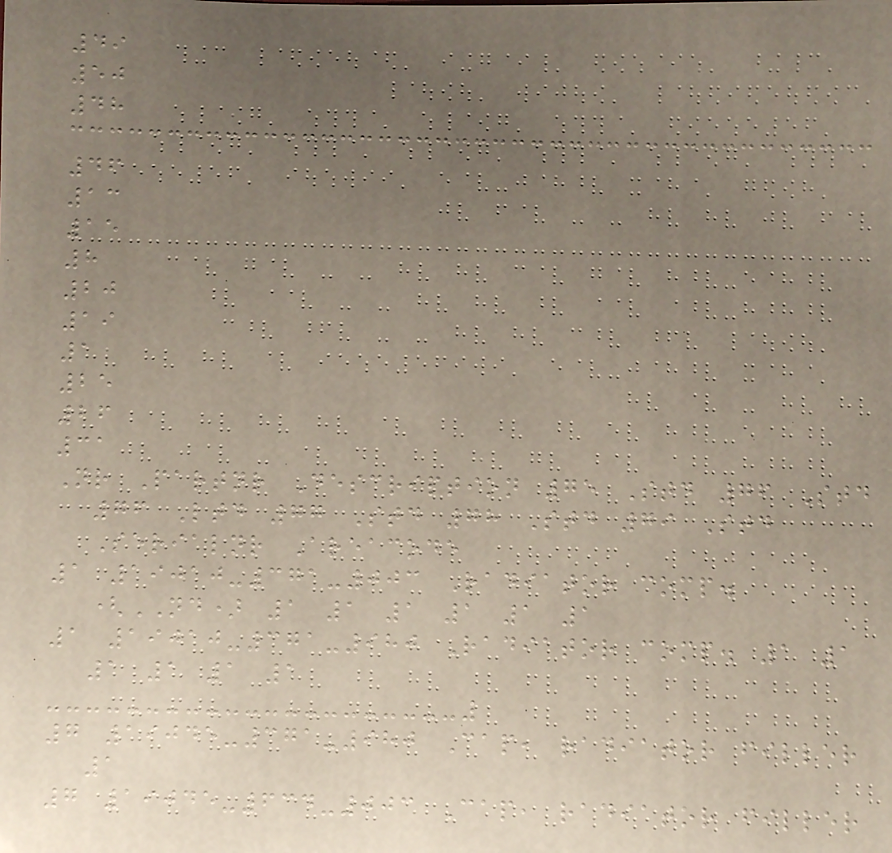49
50
48
46
13
15
8
20
19
1
25
26
31
Nr Partnr Description 75 Std 76 Std
76 Ltd 77 Std 78 Std 79 Std
Serialnr Areacode
1 19010-371-003 Radiator comp.
(ND) 1 1 1 1 1 1
1 19010-371-980 Radiator comp. 1 1
1 1 1 1
7 19045-371-980 Cap, radiator filler
1
7 19045-634-003 Cap, radiator filler
